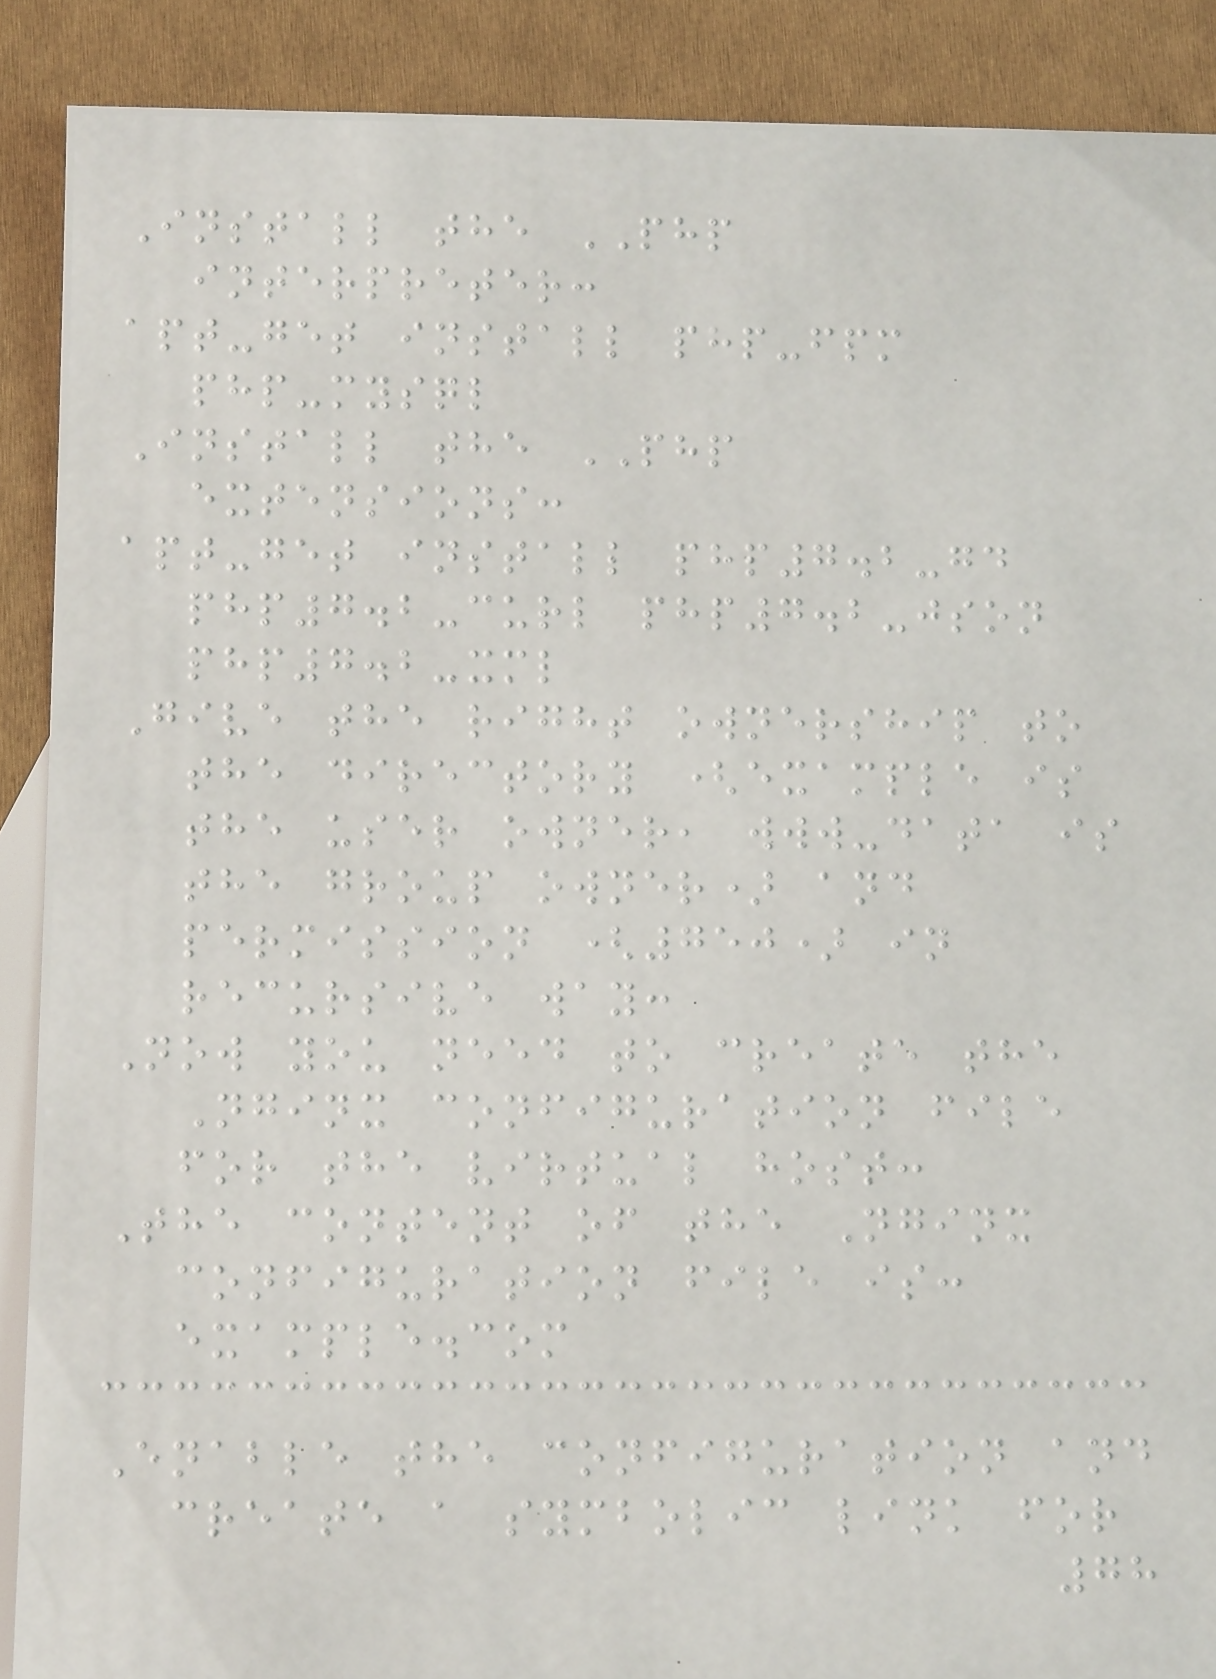Install the PHP
interpreter:
apt-get install php-fpm
php-mysql
Install the PHP
extensions:
apt-get install php7.2-gd
php7.2-curl php7.2-json
php7.2-xml
Give the right ownership to
the directory (example is
the user owner, www-data is
the group owner) and
permission (750) in
recursive way:
Now you need to create the
Nginx configuration file
for the virtual host:
The content of the Nginx
configuration file is:
example.com
Enable the configuration and
create a symbolic link for
78
